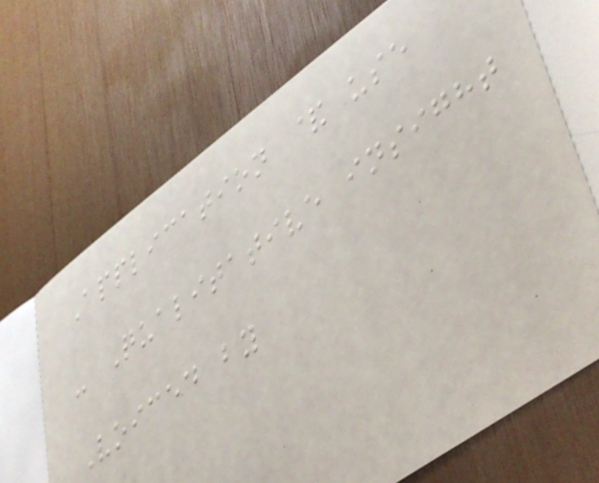Application & use
- Qualitative insight
Voiced by
